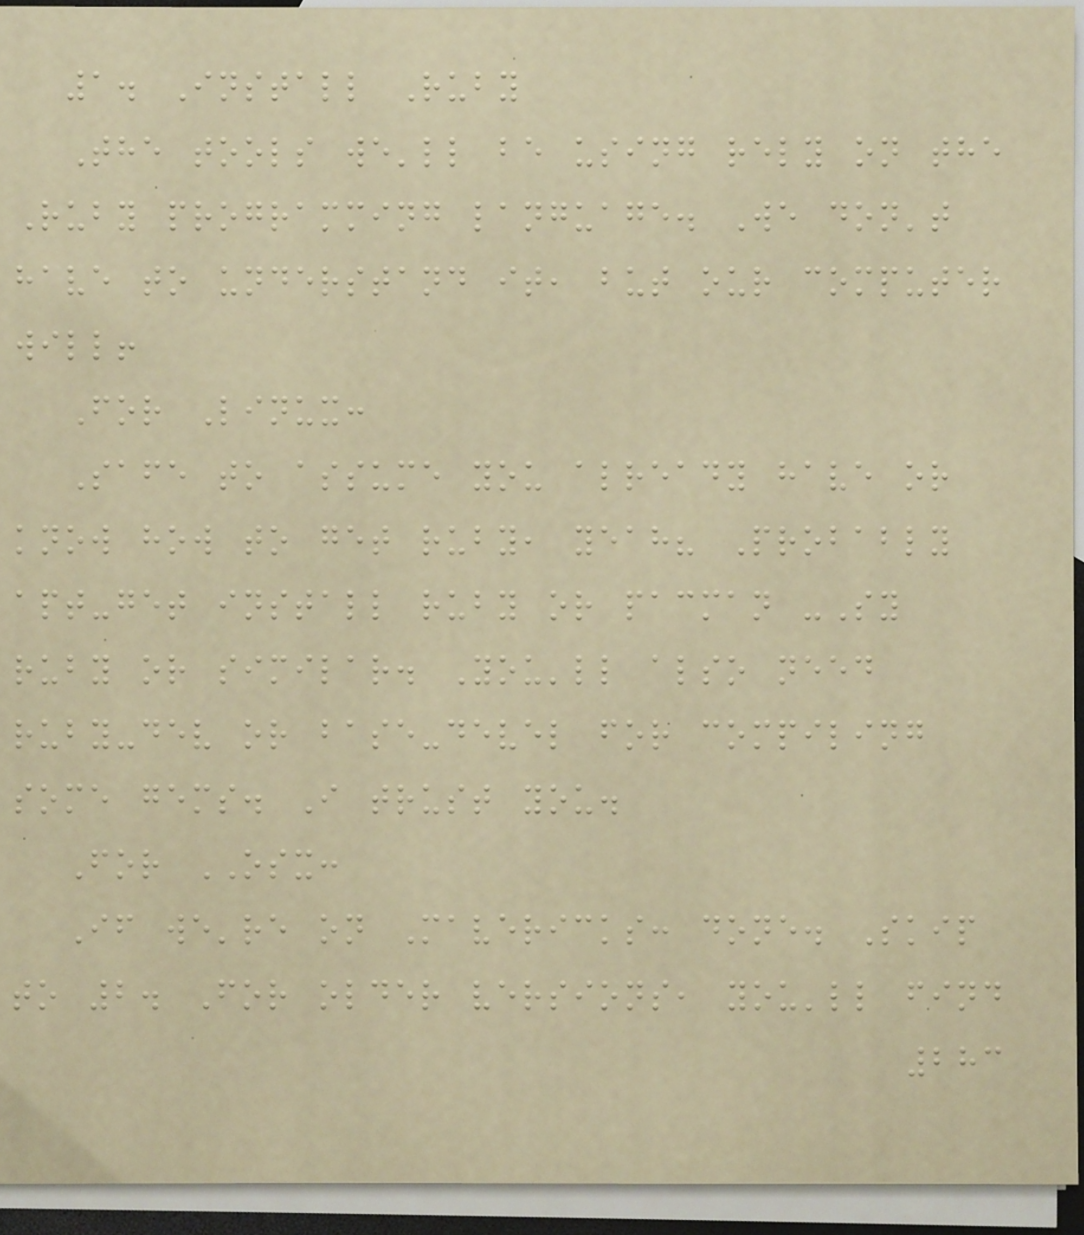1. Install Ruby
The tools we'll be using rely on the
Ruby programming language. We don't
have to understand it, but our computer
will!
For Linux:
Safe to assume you already have or
know how to get ruby, yeah? Probably
apt-get install ruby or pacman -Sy
ruby or similar. You'll also need
ruby-dev or base-devel for compiling
some gems. I trust you.
For OSX:
If we're on Mavericks: done. Skip
to 2. For older versions, you'll find
283
